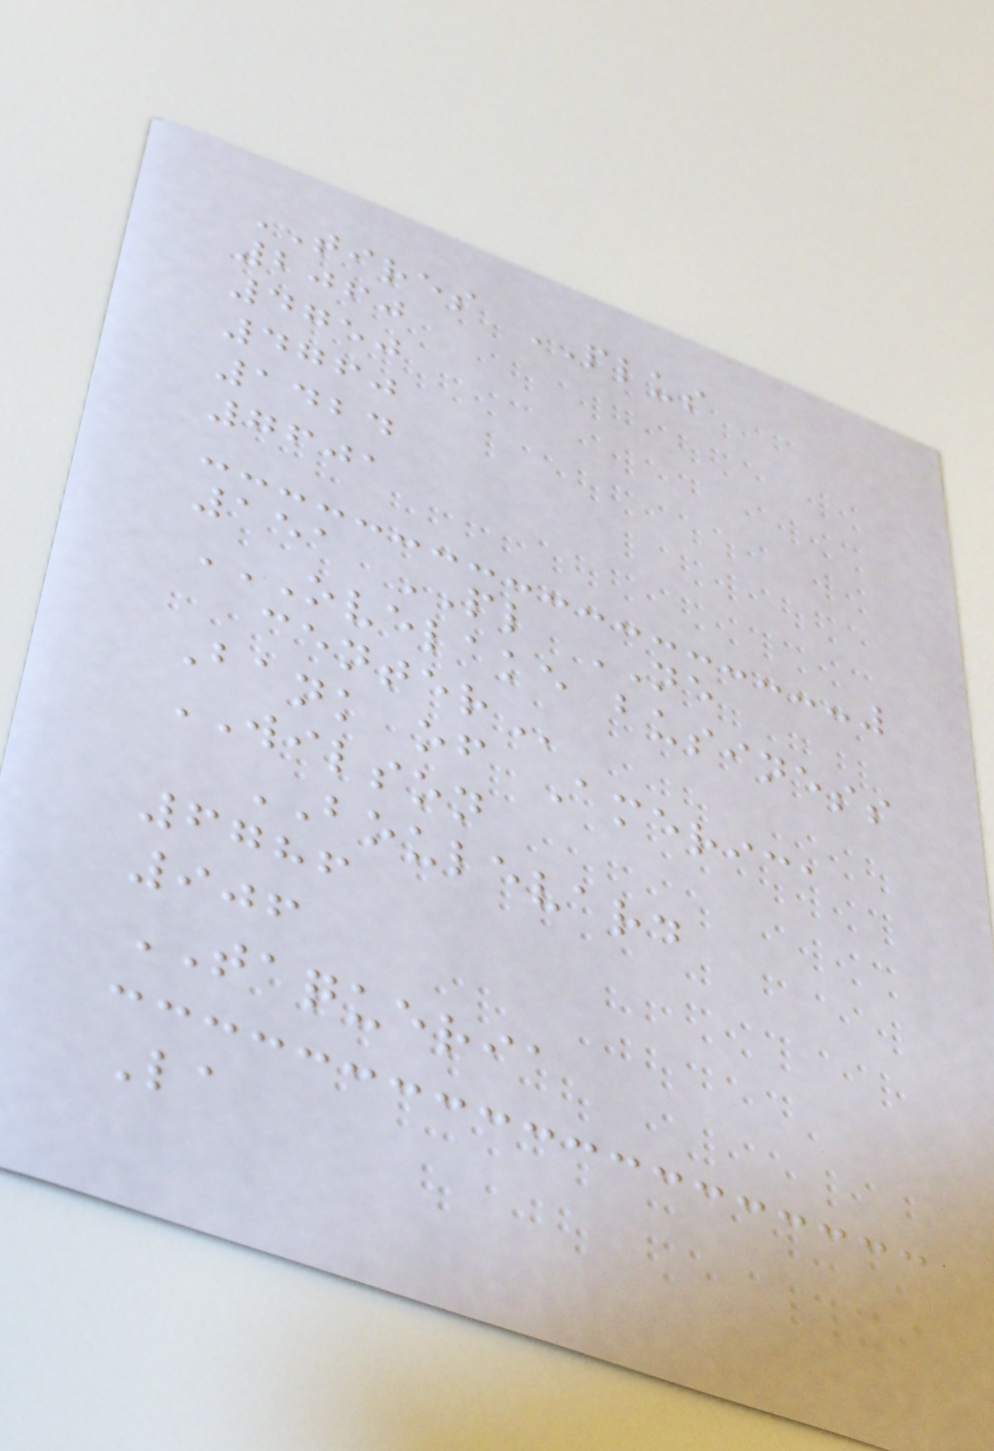TIRES PLUS
2060
4750
4760
1424
7601
151 PL NE
OVELAKE BUSINESS
CENTER
Bank of America
WILSON
BOULEVARD
6786
906
TAQUERIA
La
